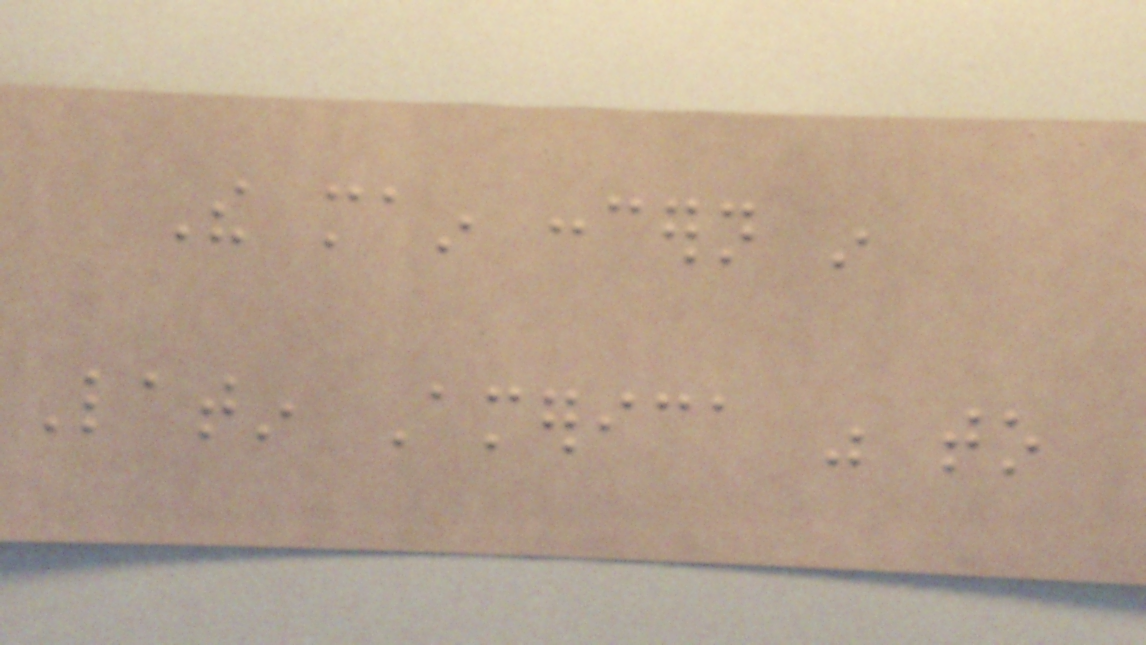The main concern in
Latin America was to
